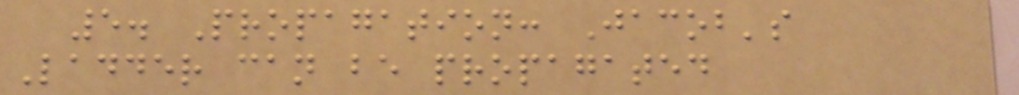5. Propagation: Jacob's
Ladder can be propagated
